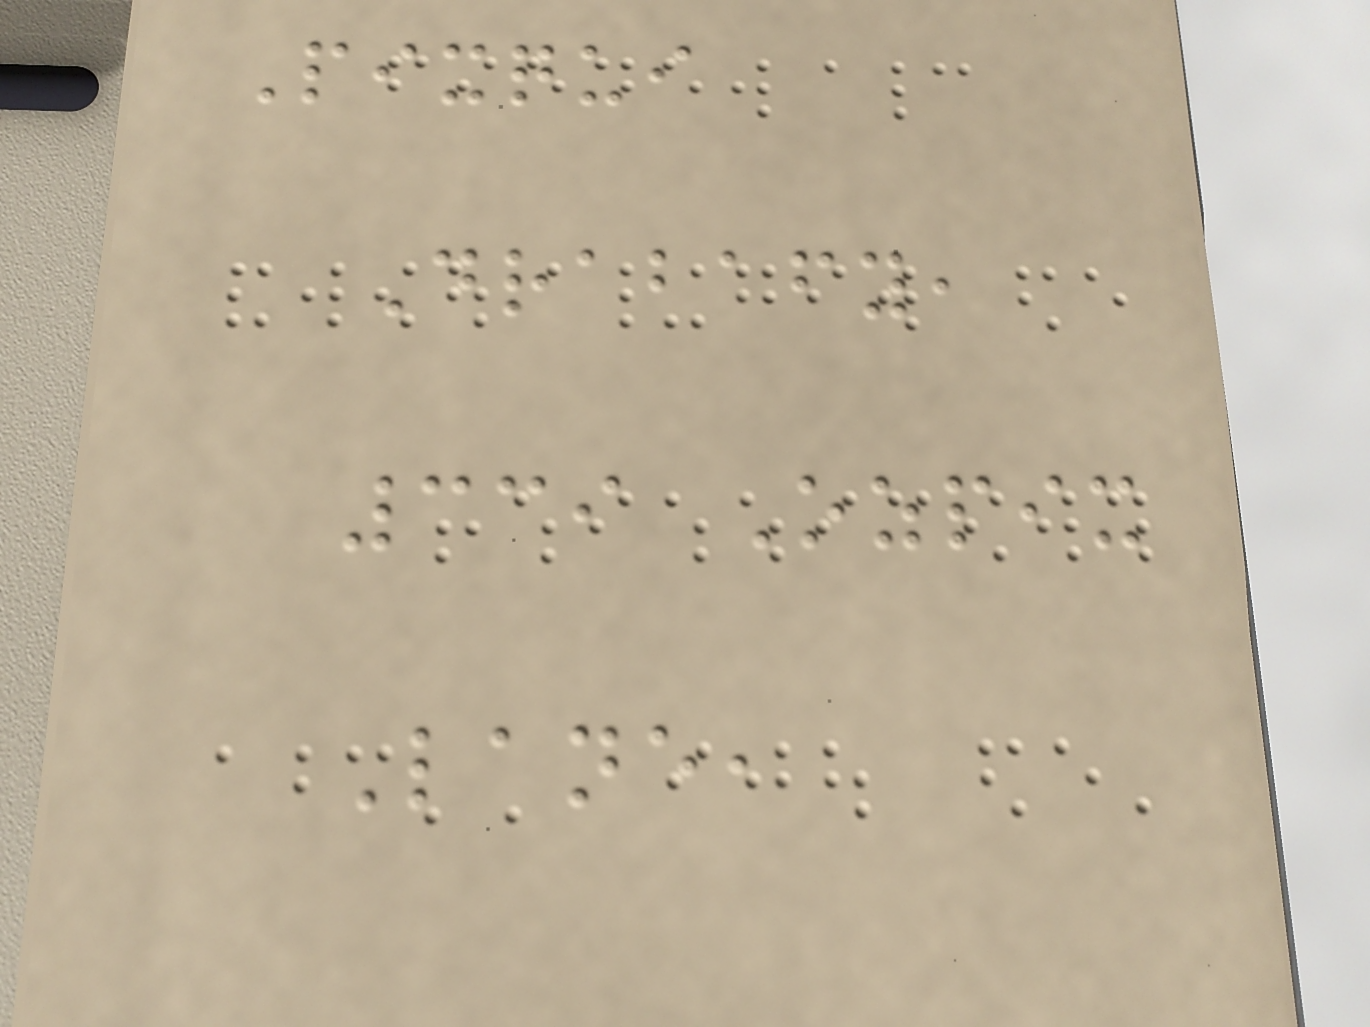Pixqui
Drabafy,
339 Ozpix
Lane,
